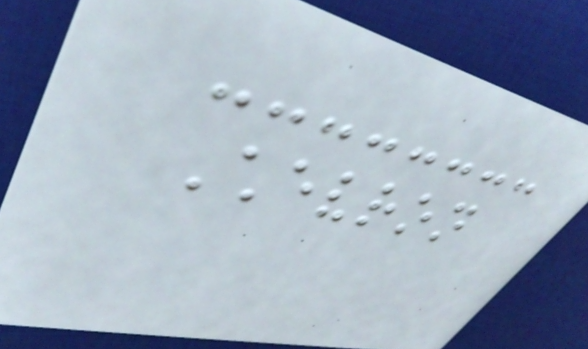Chevron
